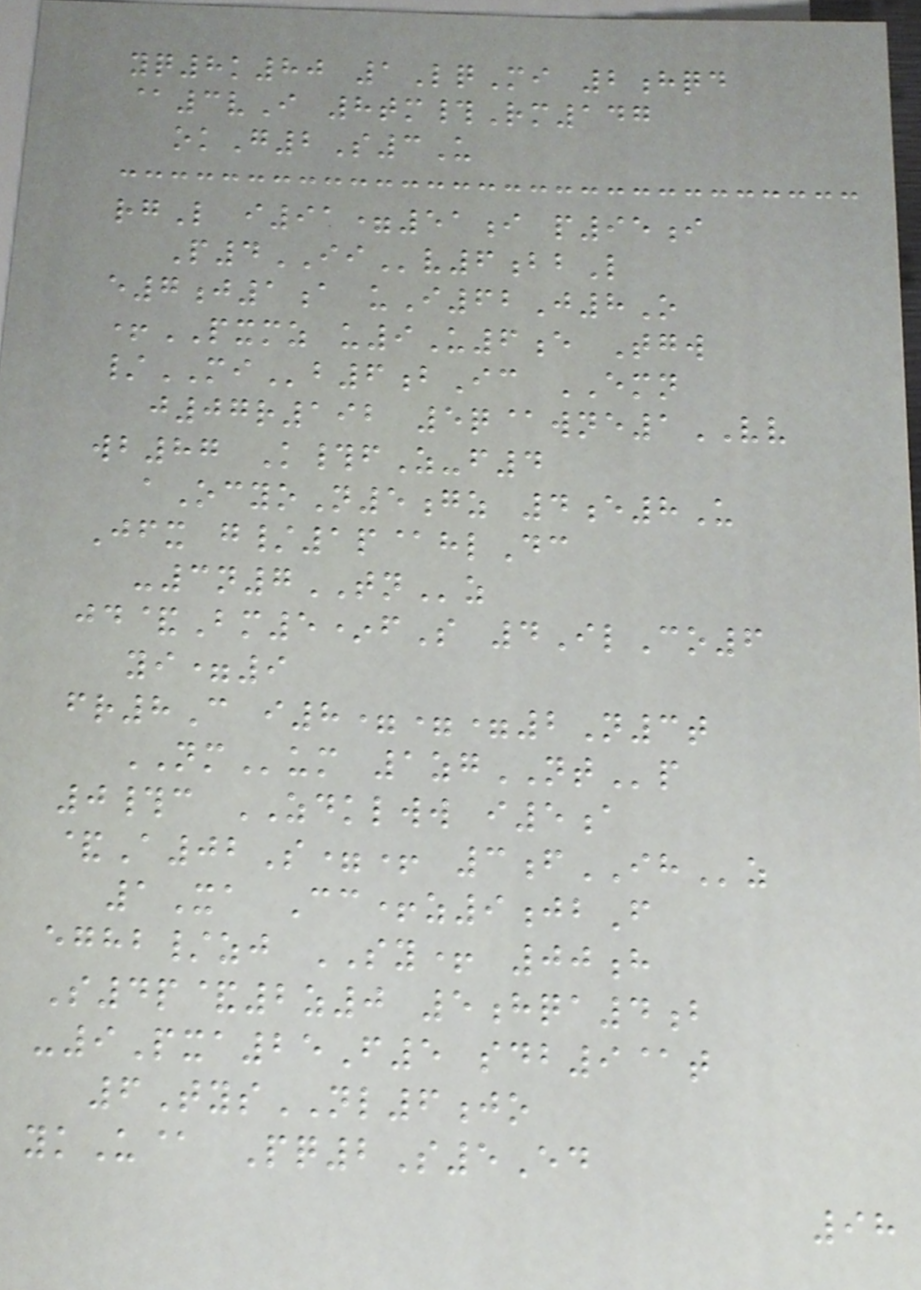yq8k80 1LqMi 2hqd
@3vI 8tm#Rm147
okG2S3U
rgL i91=51i p95i
P4IIv6bbL
e7j1a uI62J8O
+PXMZ u9U6e Tgw
/MIb6bIc EMN
j07r192 5q@wne1VV
wb87 K#fZ-f4
aOcyoN5gz 4e8U
Jfx g/1p@hlDc
-3n7TNz
jd&Bm5*fS 4IlCo6
yi=9
fr8C i8===2N3t
NMum 1zgNTp
0#c ZDKLWW i5a
&A02S=+ 3fIHz
1Xa Cc+z9jbF
eghb/zj SY+ 00h
S4p&2z0 5hqa4b
-9Pxa25F5 sdb9@t
6TysNL6jo
ykU@ Pq2S5Ed
98
